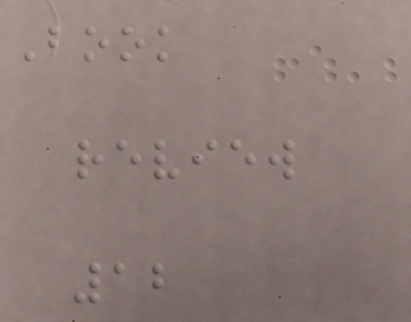Book
review
12
